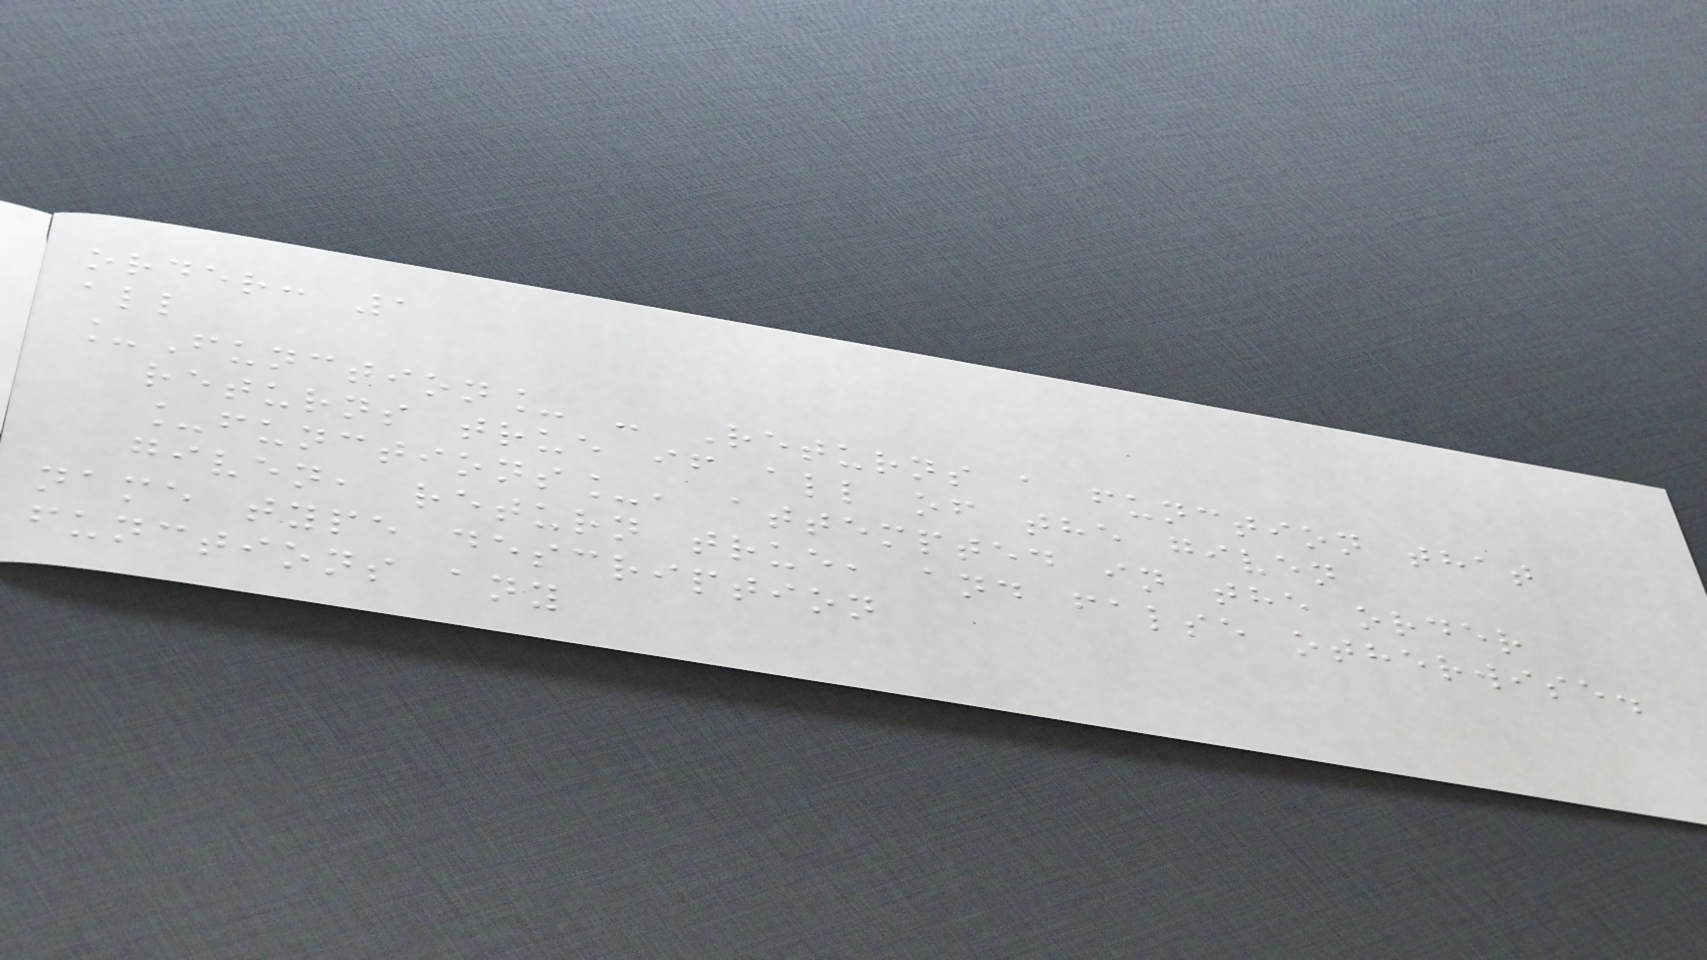order: 1
all
_Function_ - Returns a function that
returns true if all of the given
_functions_, attempted in the order
given, return true, and false otherwise.
name type description
functions any
